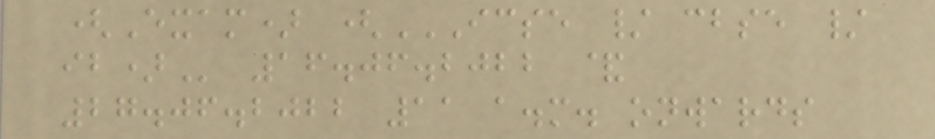(Exam) (ICSE / CBSE /
IB) 16.06.2022 &
27.06.2022 11 a.m. onwards
